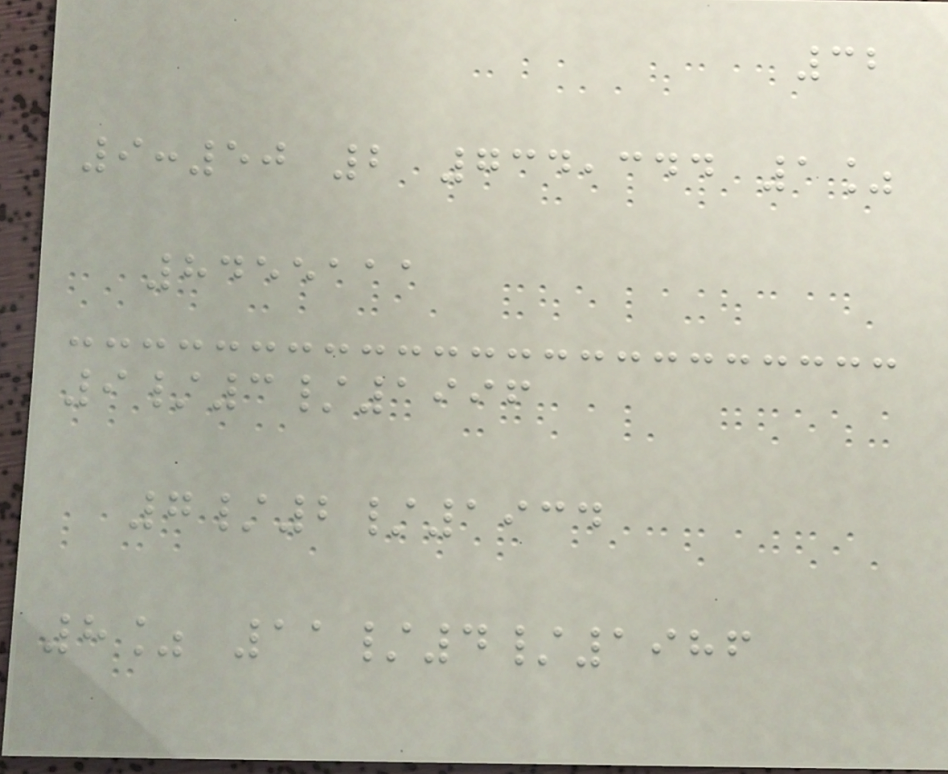32
9:50 2 734,344 1%
8455111
9/3/1996
7/2/1934
8% 11/4/1986
